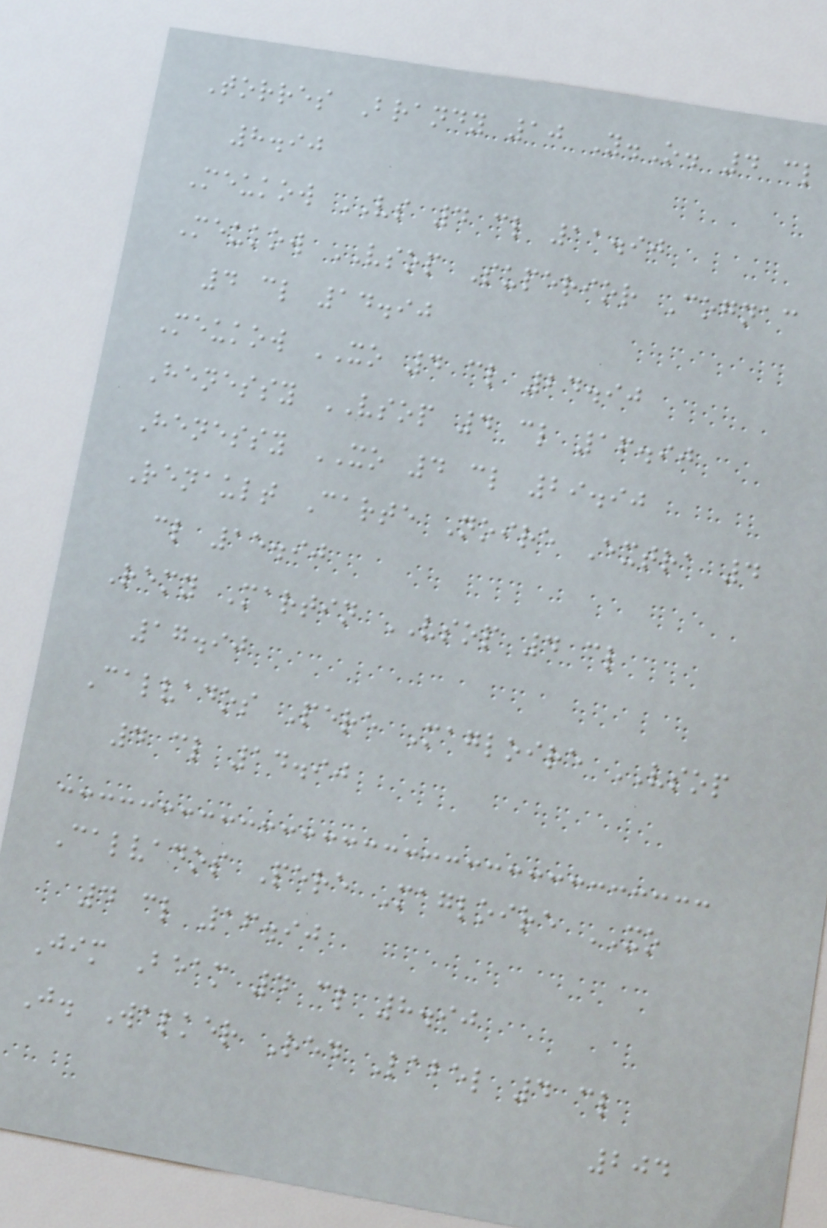Torres Brandy 10 Y.O. 4 cl
8.90
Meukow VS 4 cl 11.90
Meukow VSOP Superior Cognac
4 cl 14.90
Meukow XO 4 cl 24.90
Henessy VSOP 4 cl 16.90
Henessy XO 4 cl 29.90
Renault Carte Noire Extra 4
cl 15.90
Remy Martin VSOP 4 cl
17.90
Calvados Pere Magloire VSOP
4 cl 14.90
Calvados Pere Magloire XO
4 cl 16.90
Jim Beam 4 cl 8.90
J. Walker Red Label 4 cl
204
